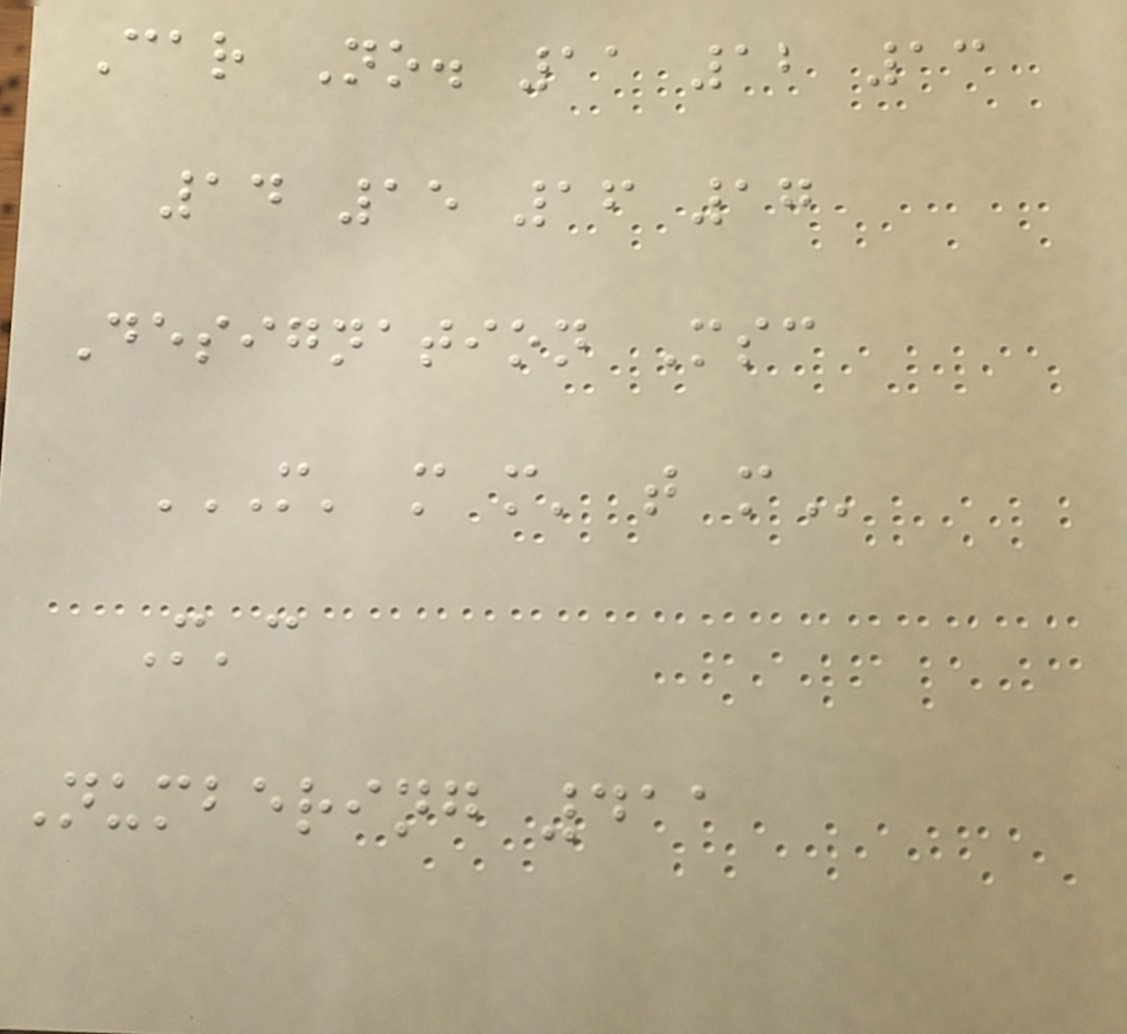Car No. 11 12 13
14 15 16 17
Designation Msc
M' M M' T M
M'c
Numbering 411
